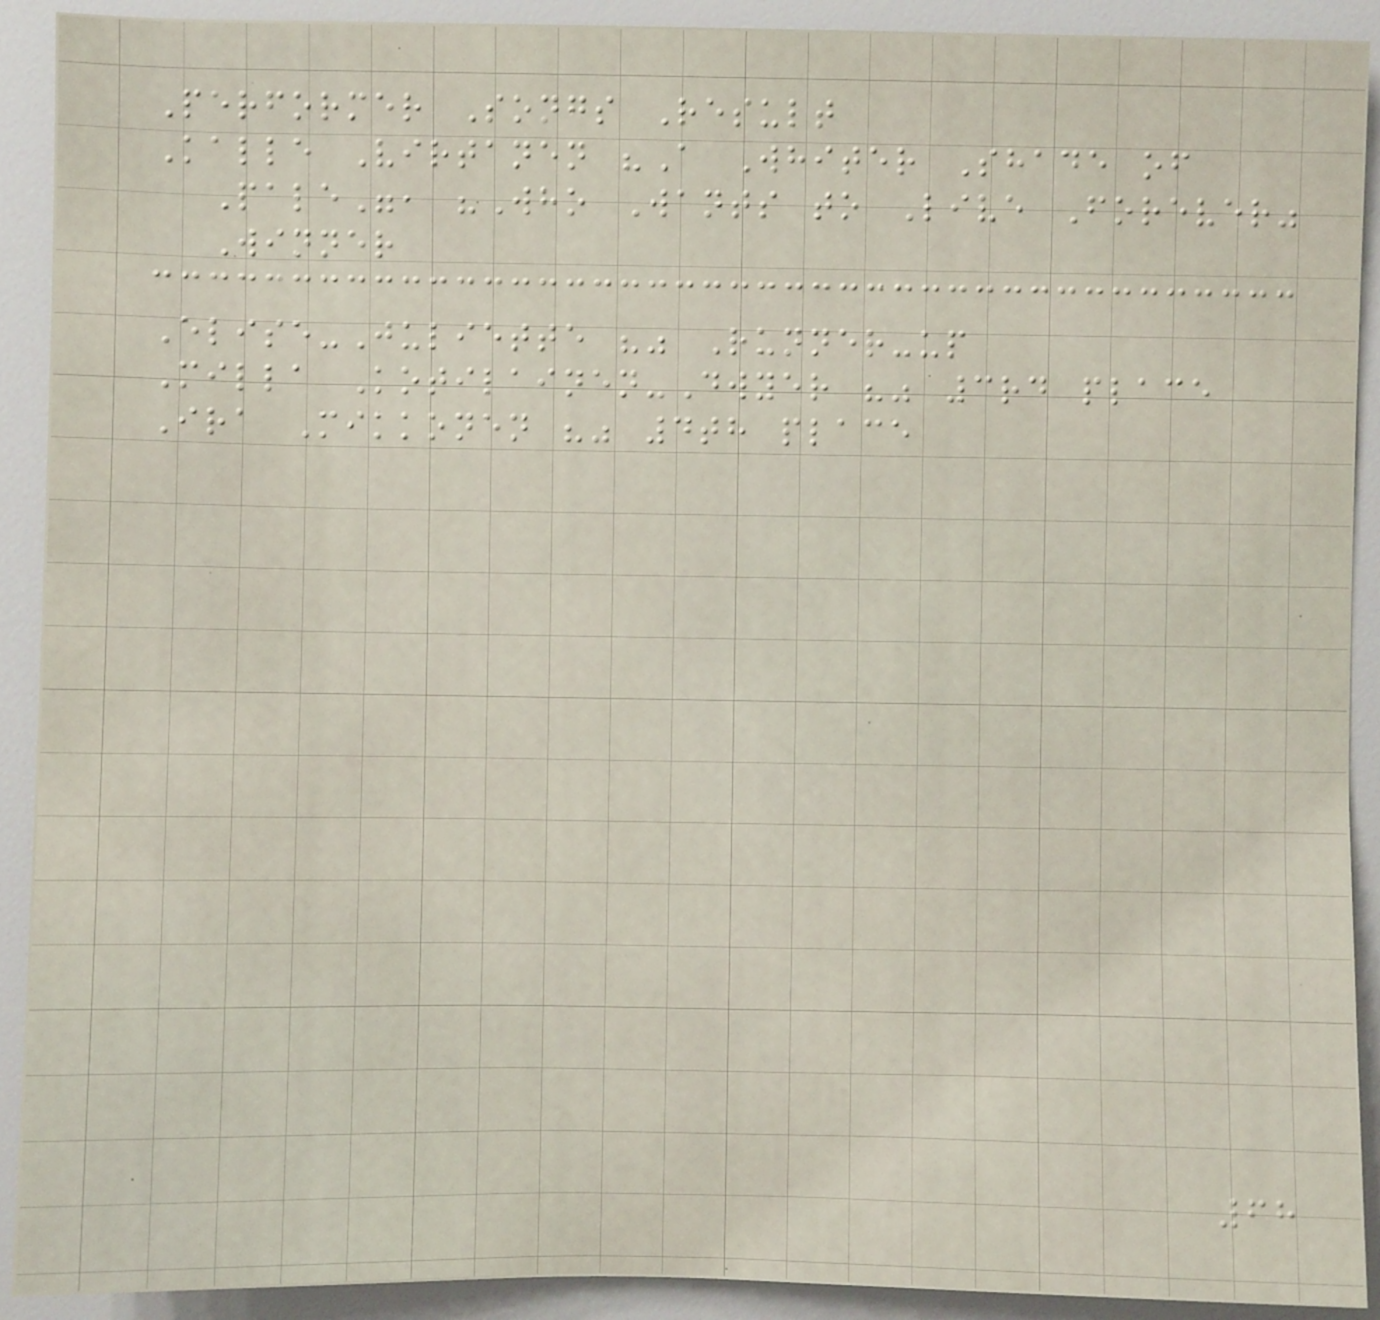Performer Songs Result
Kalle Virtanen "A Whiter Shade of
Pale", "Who Wants to Live Forever"
Winner
Elise-Juliette "" Runner-up
Milla Kotilainen-Dwyer "" 3rd place
Ira Mikkonen "" 4th place
68
